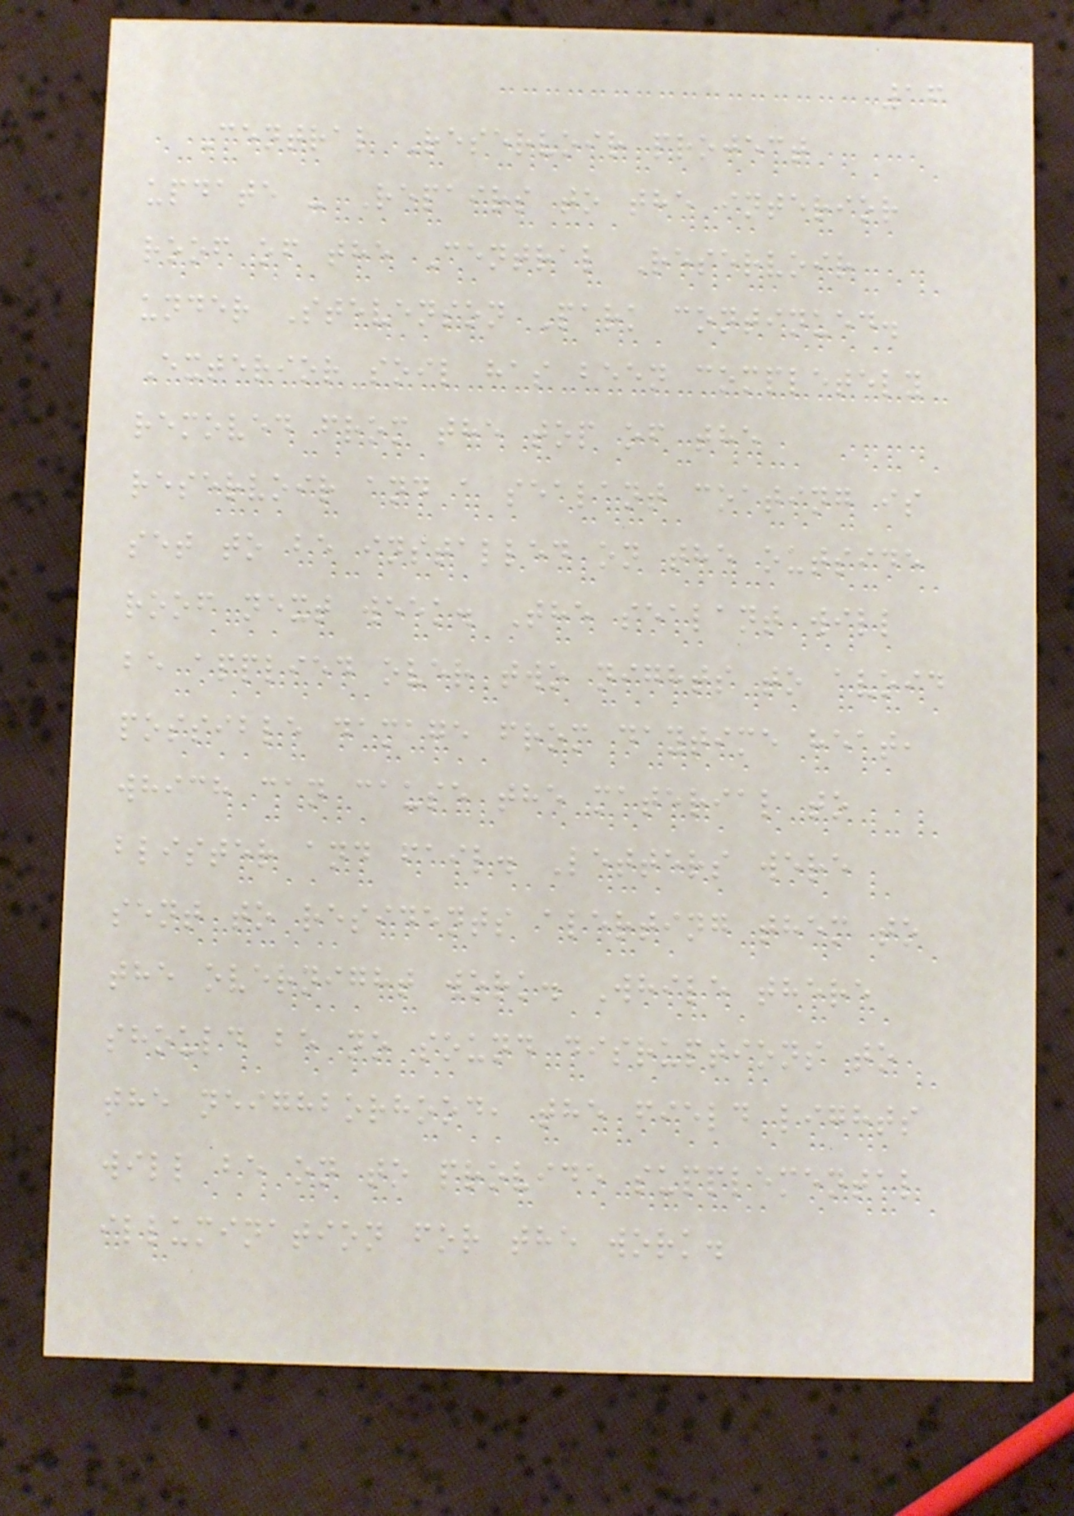16
Central Reservoir project
update - Repairs to the interior
roof of the Central Reservoir
under Stevenson Park continued.
Exterior soil has been completely
removed from the top of the
reservoir and a sealant coating is
set to be installed on the outside
roof next week. The sealant will
be applied over two nights to avoid
possible damage from daytime heat,
which can cause the material to
blister and fail. Letters were
sent to residents alerting them to
the overnight work. While there
should be no sound disruptions to
the neighborhood, the field lights
will be on to provide supplemental
illumination for the work.
